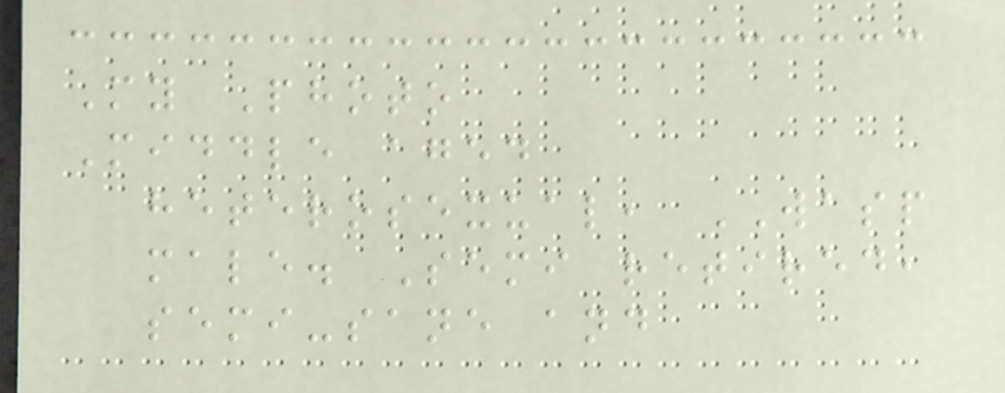My Photo
Middle aged
heterosexual, WASP
male. Semi retired,
semi-sane and
